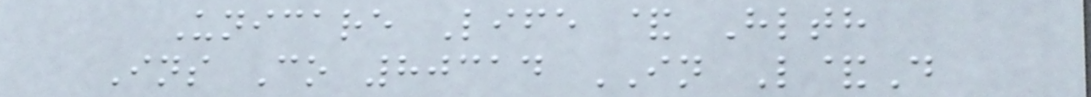Unicare Life & Hlth
Ins Co 80314 IN L&D
